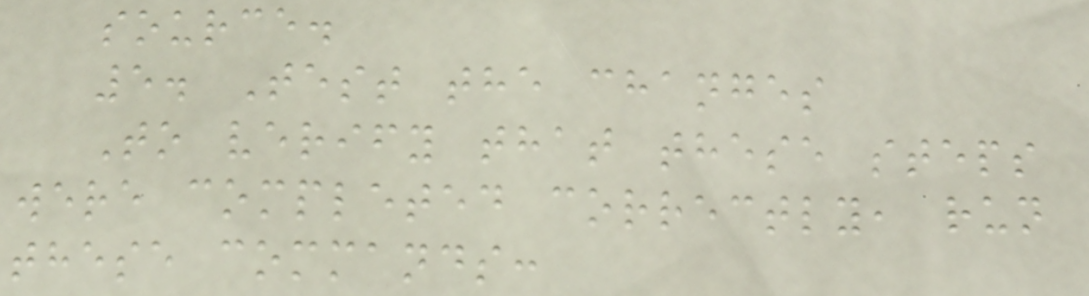source.
5. Test the changes
To verify that these steps
were completed correctly, run
these commands:
